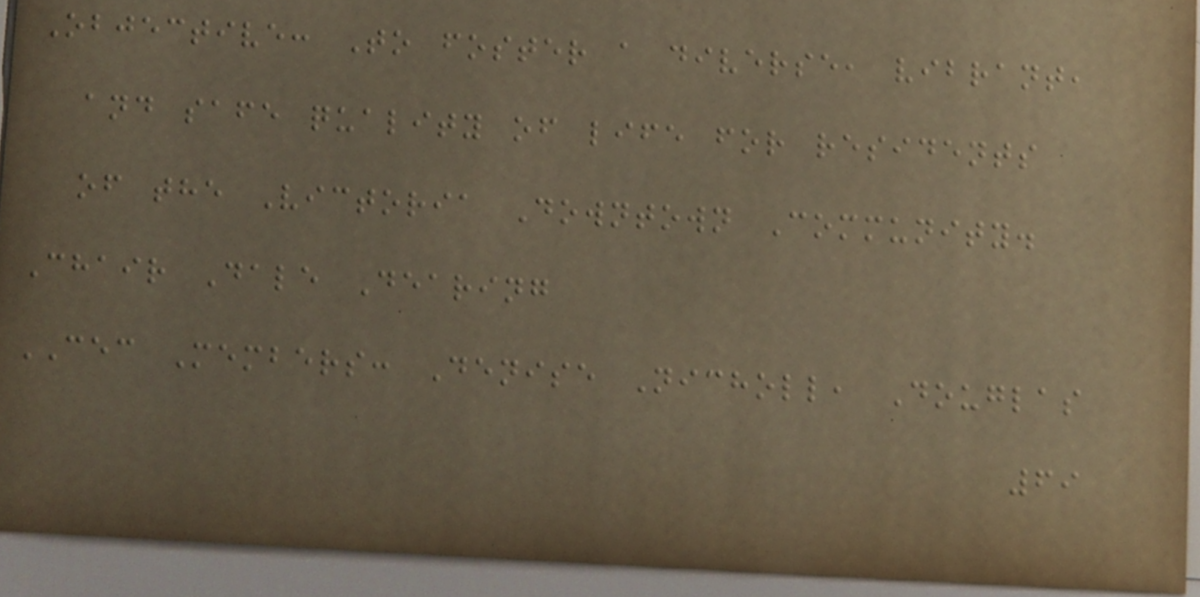Objective: To foster a diverse, vibrant,
and safe quality of life for residents
of the Victoria Downtown Community.
Chair Dale Dearing
CEC Members: Denise Nicholl, Douglas
69
